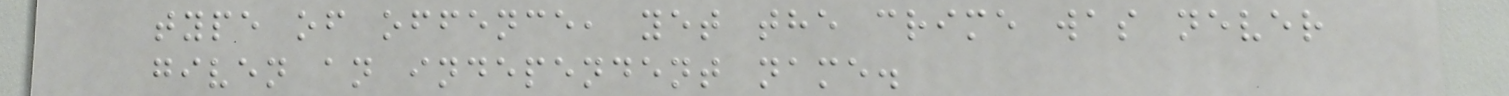type of offence, yet the crime was never
given an independent name.
